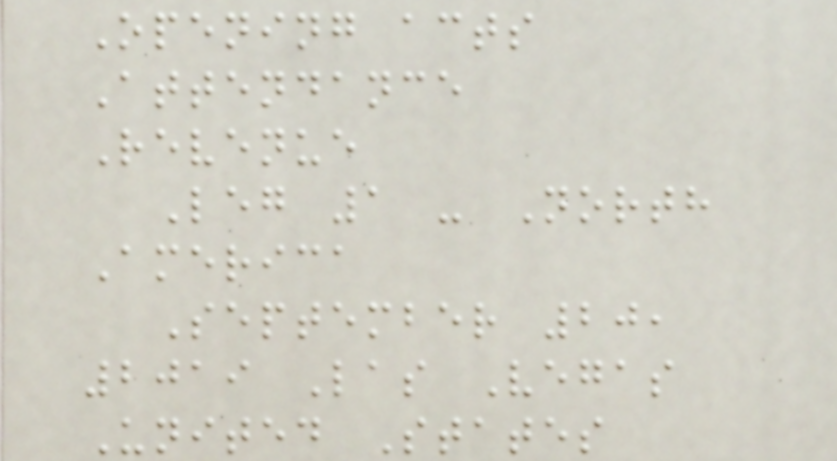Opening acts
Attendance
Revenue
Leg 1 - North
America
September 20,
2019 Las Vegas
United States
